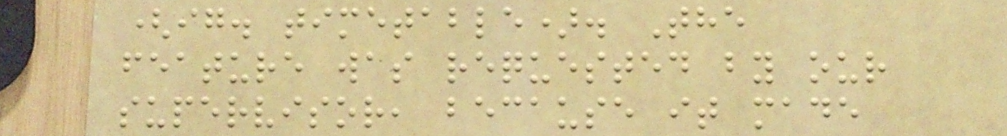(ig. timetable). The
feature was requested by our
supervisor, because it made
